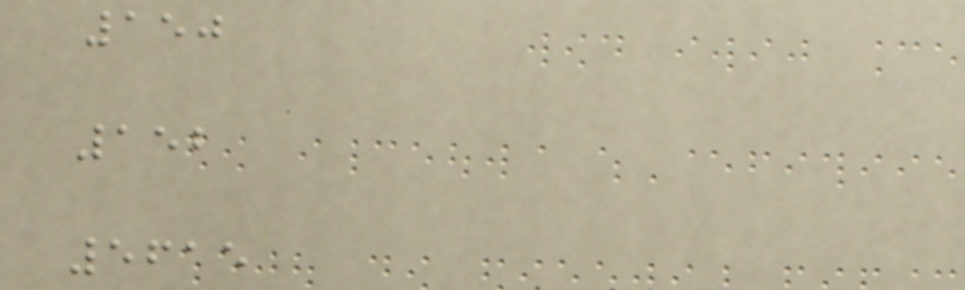150
152
5615
